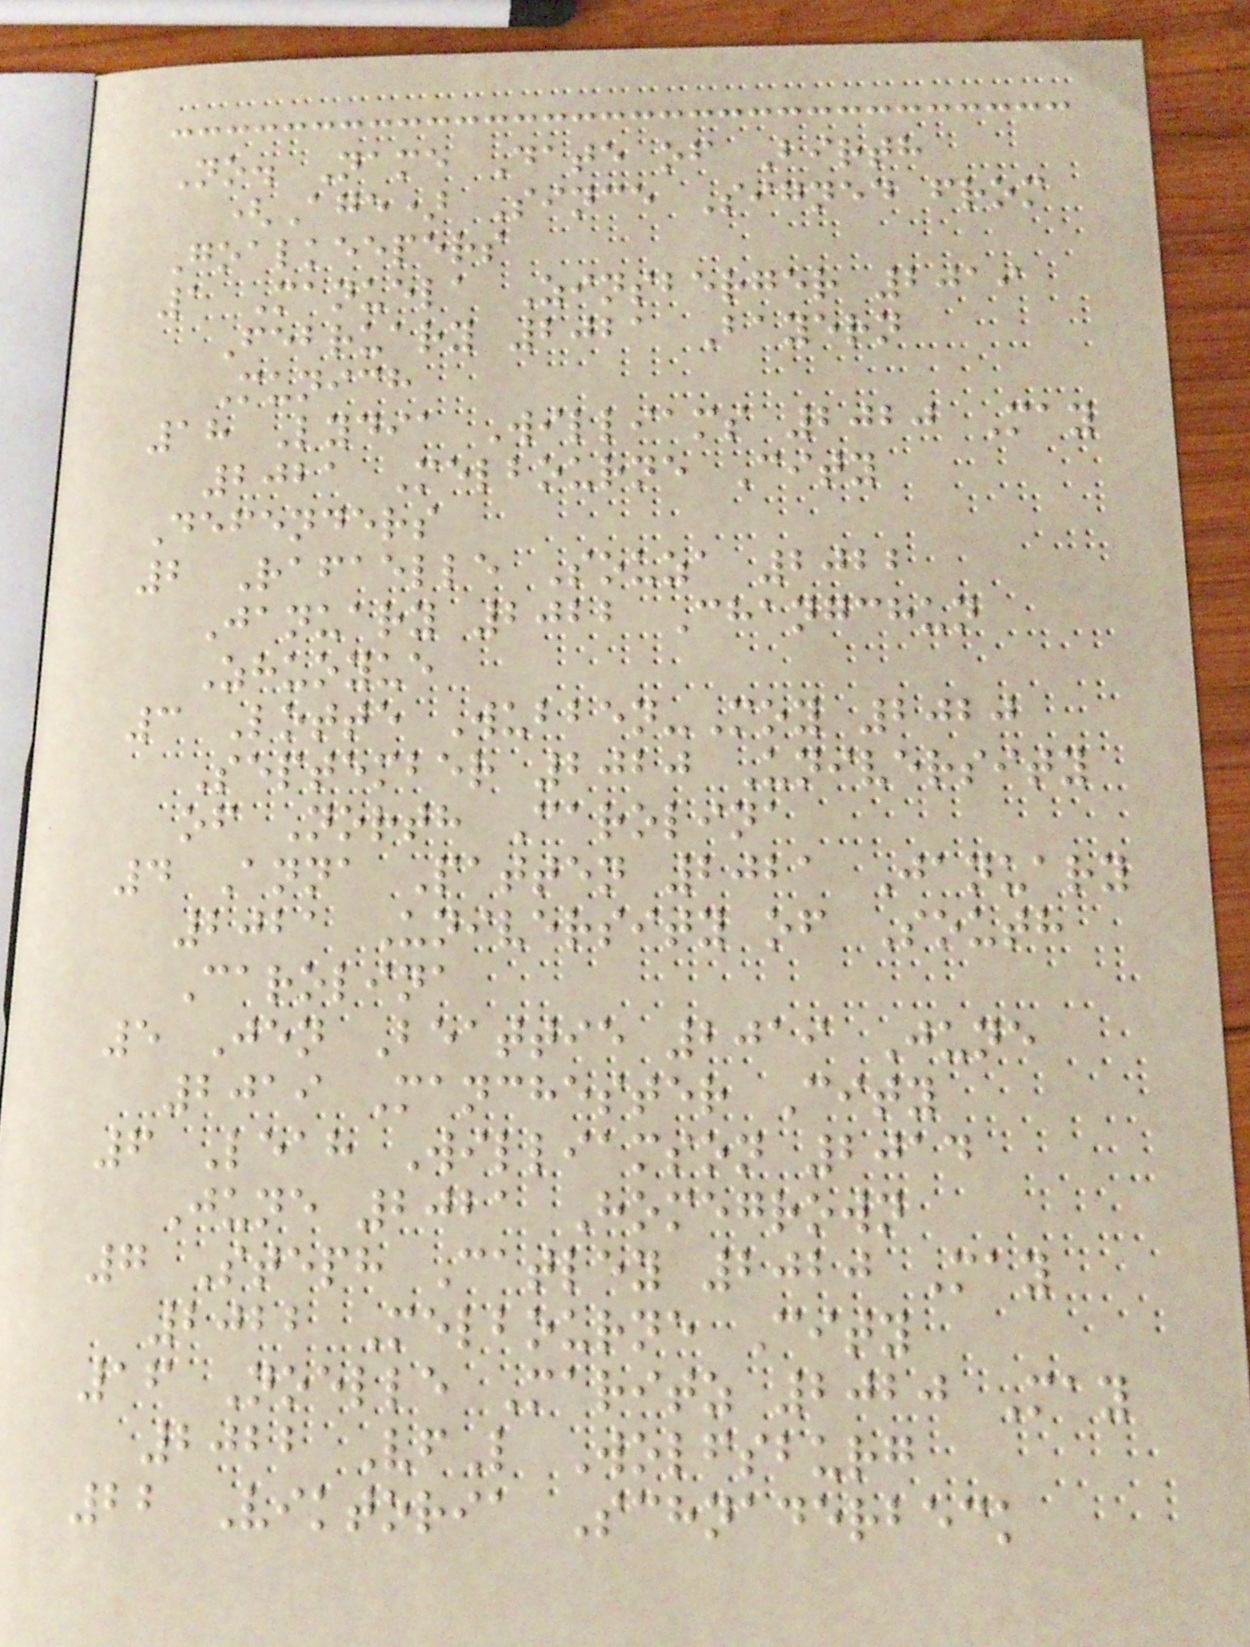No. Name Date of Birth
(Age) Since Signed from
Goalkeepers
1 Manuela Zinsberger 2019
February 2021 Bayern
Munich
18 Lydia Williams 2020 May
2021 Melbourne City
Defenders
2 Rafaelle Souza 2022
January 2022 Changchun
Zhuoyue
3 Lotte Wubben-Moy 2020
September 2020 University
of North Carolina
4 Anna Patten 2021 January
2021 University of South
Carolina
5 Jen Beattie 2019 June
2019 Manchester City
6 Leah Williamson 2014
June 2021 Homegrown
7 Steph Catley 2020 May
2022 Melbourne City
16 Noelle Maritz 2020 May
2022 VfL Wolfsburg
22 Viktoria Schnaderbeck
